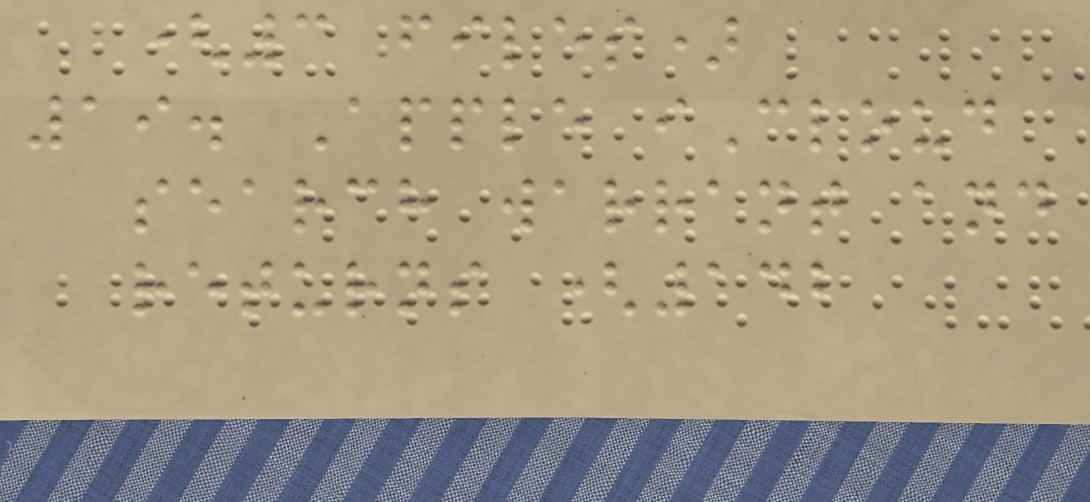(3 files)
19. Apple iCloud
search warrant and
returns (142
